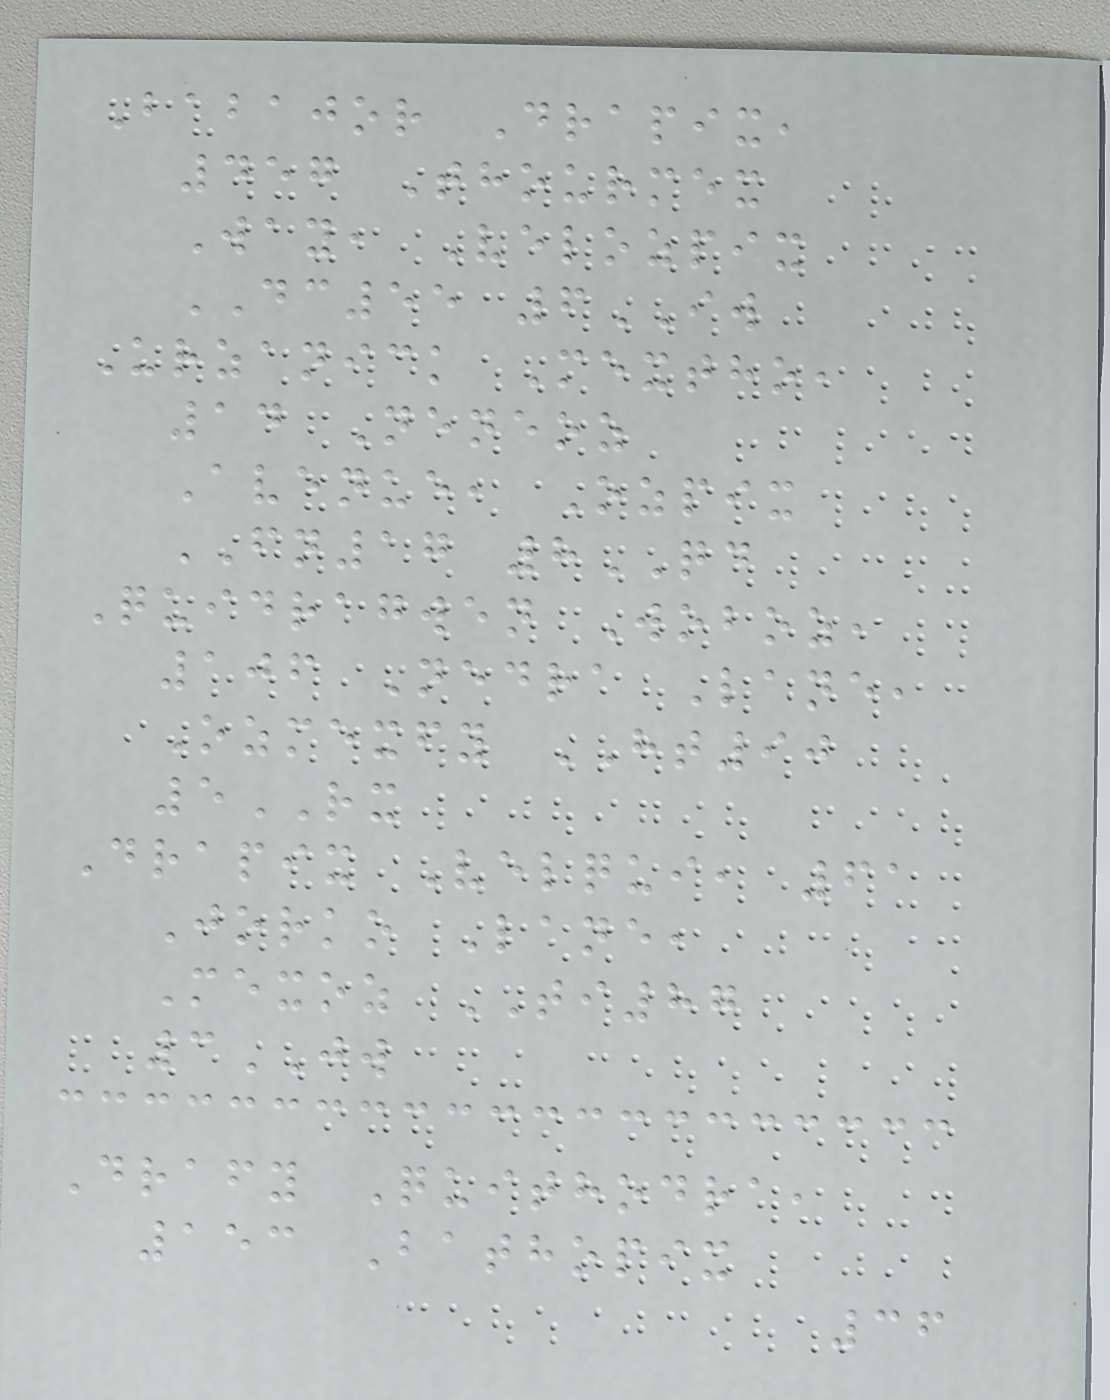Babajor Drapix,
457 Thourmex
Way, Velozpix
DC55 6IW
Urzanick Mextho,
14 Neneoz
Avenue, Ozpix
FN17 8QD
Quidragwen Woboz,
106 Nedra Lane,
Ozmexfy HT90
5RX
Drapix Velqui, 61
Jorko Lane,
Mexoz TI87
3JW
Drafy Quithodra,
153 Bathopix
36
